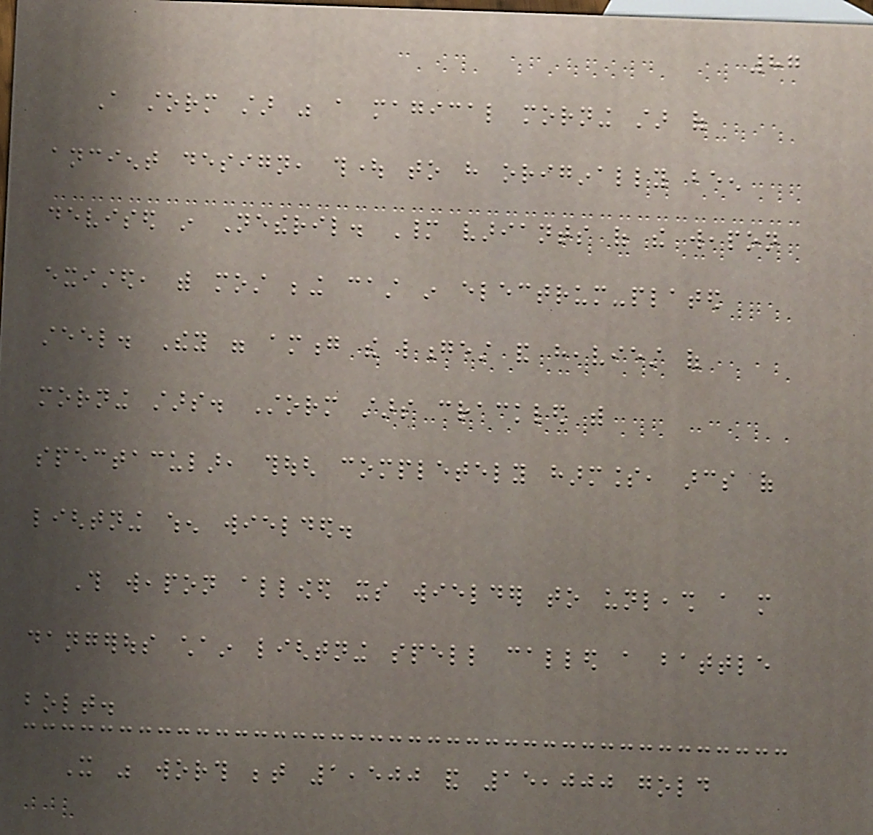87
A storm star was a magical morning star of
ancient design, thought to have originally been
devised in Netheril. Many variants of the weapon
existed, with most being cast in electrum-plated
steel. They were among the longest and heaviest of
morning stars. Storm stars crackled with
spectacular, though completely harmless, arcs of
lightning when wielded.
This weapon allowed its wielder to unleash a more
dangerous chain lightning spell called a battle
bolt.
It was worth between 1,500 and 15,000 gold
